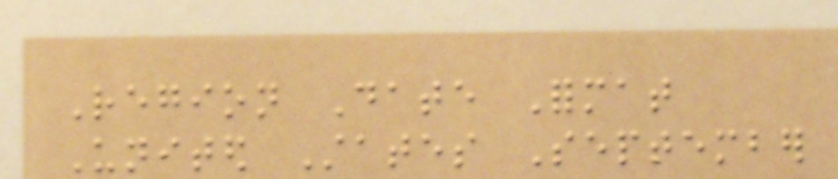Region Date Format
United States September
